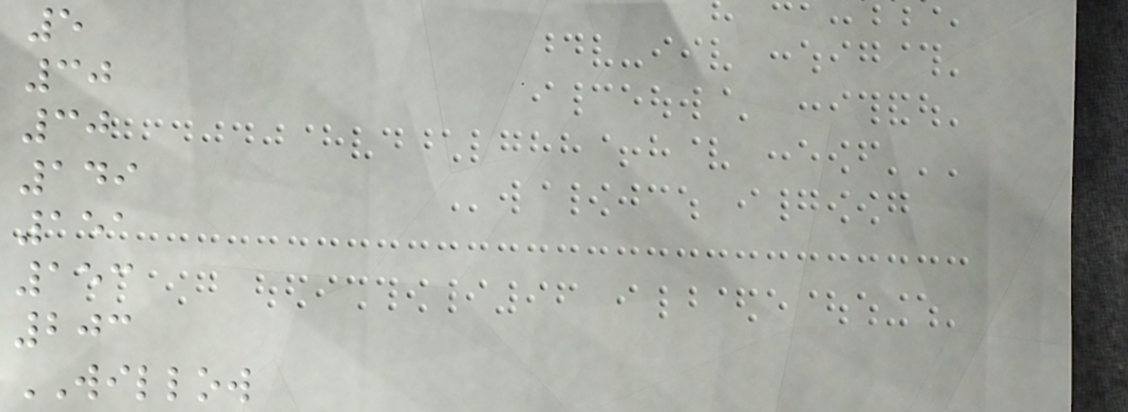5
30
30
149
151
153
203
WILLOW
